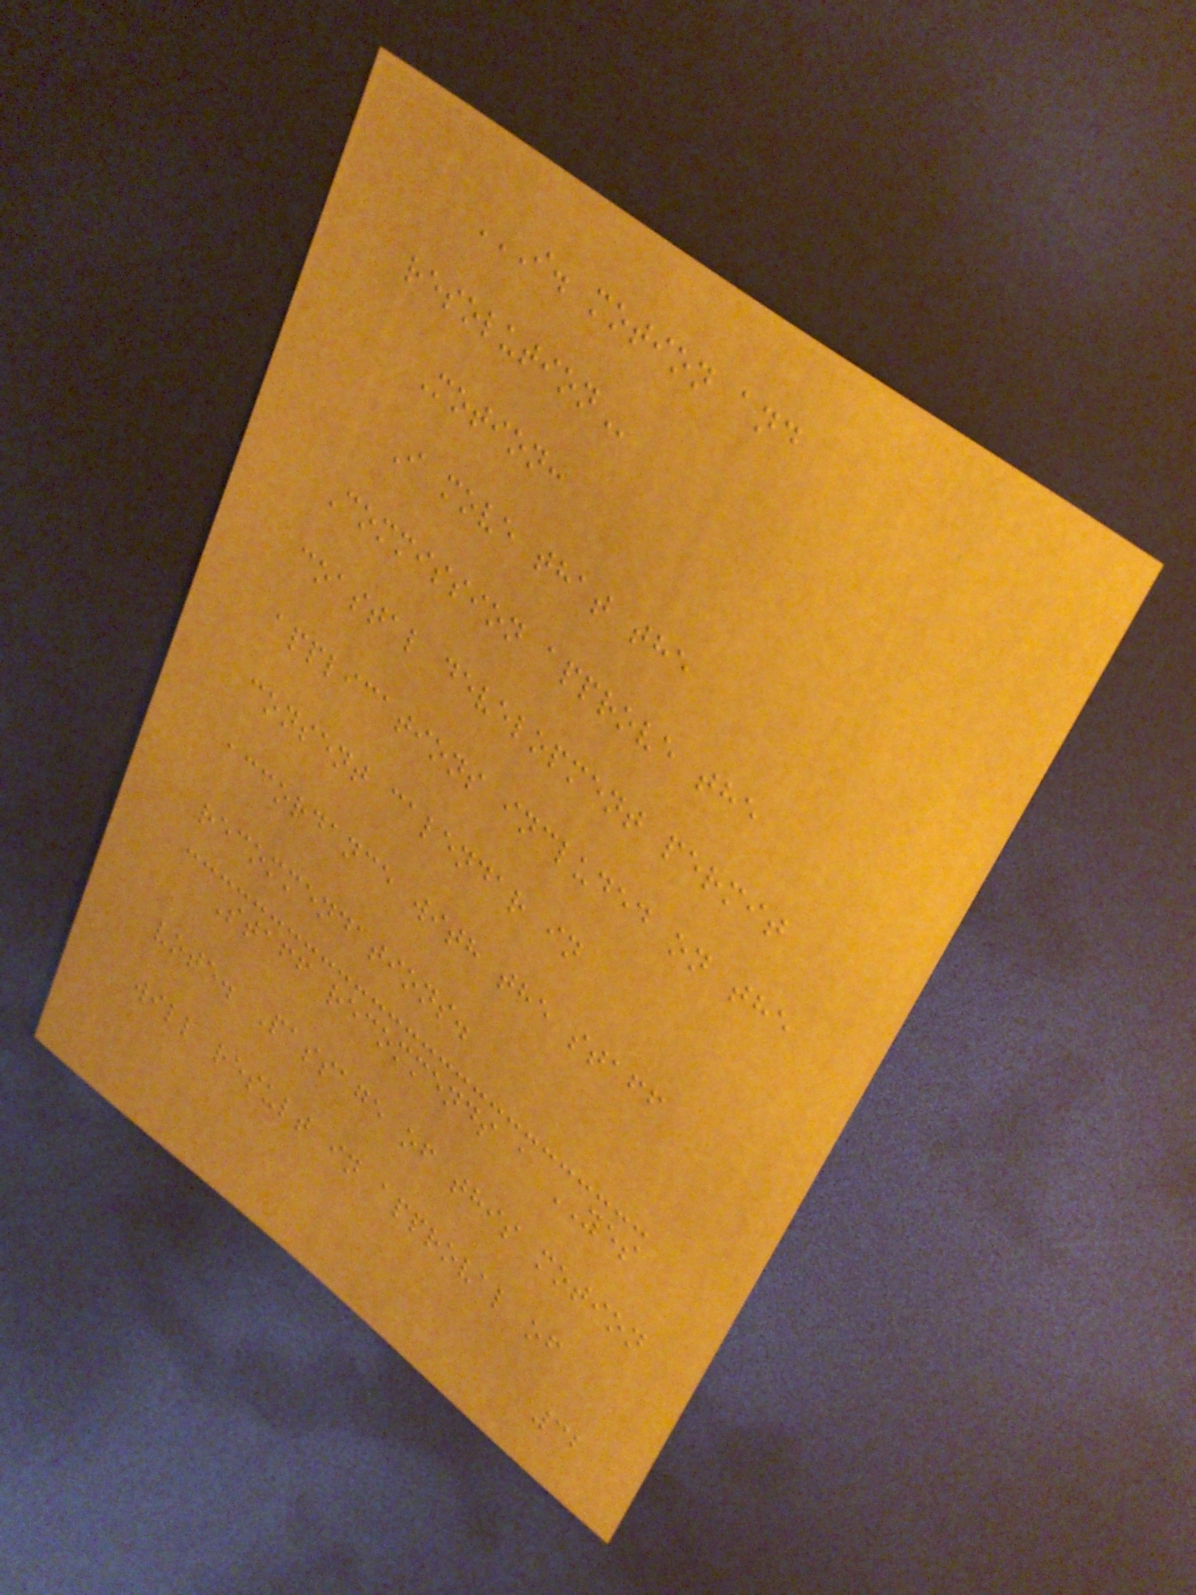I. MOTION AND
RESOLUTION
Motion:
I move that the
Commission approve the
coastal development permit
applications included on the
consent calendar in
accordance with the staff
recommendations.
Staff recommends a YES
vote. Passage of this motion
will result in approval of
32
